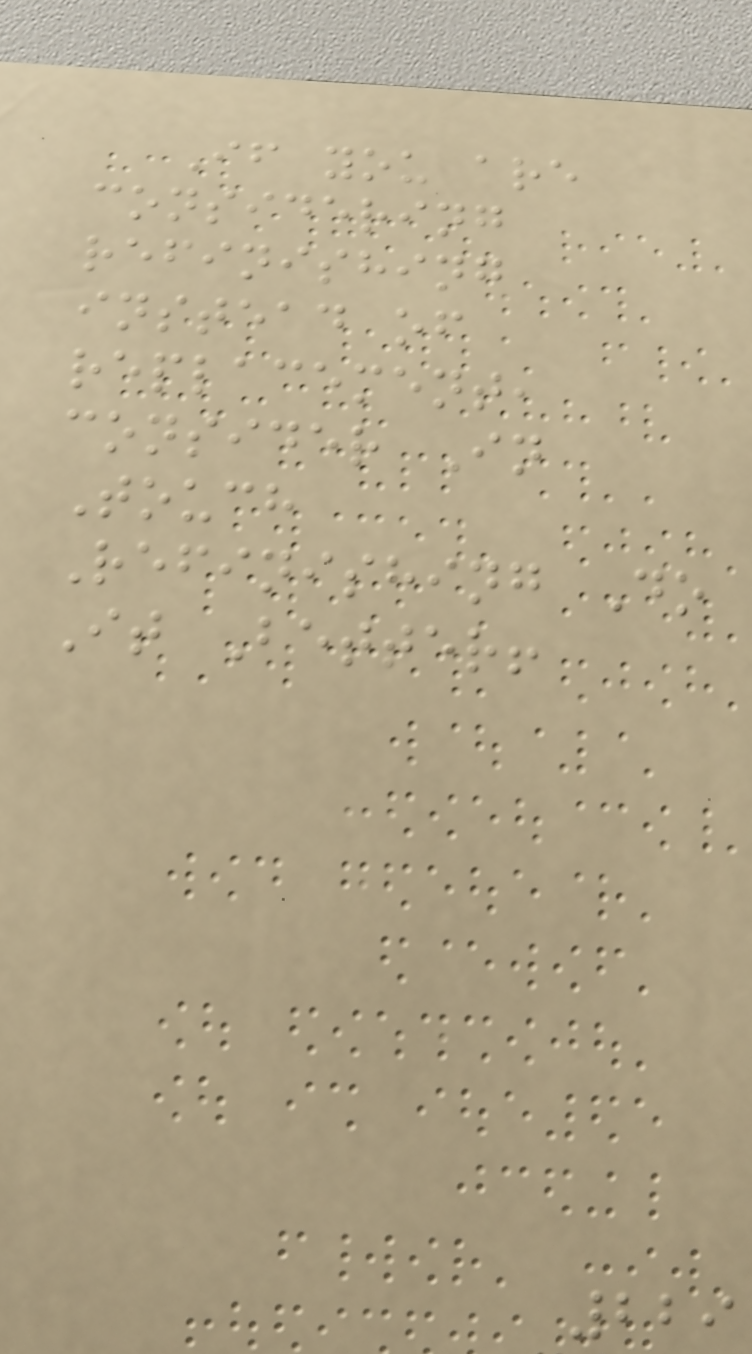If you are
considering
refinishing
instead of
replacement,
consider In
Touch
Refinishing Do
It Better!
229
